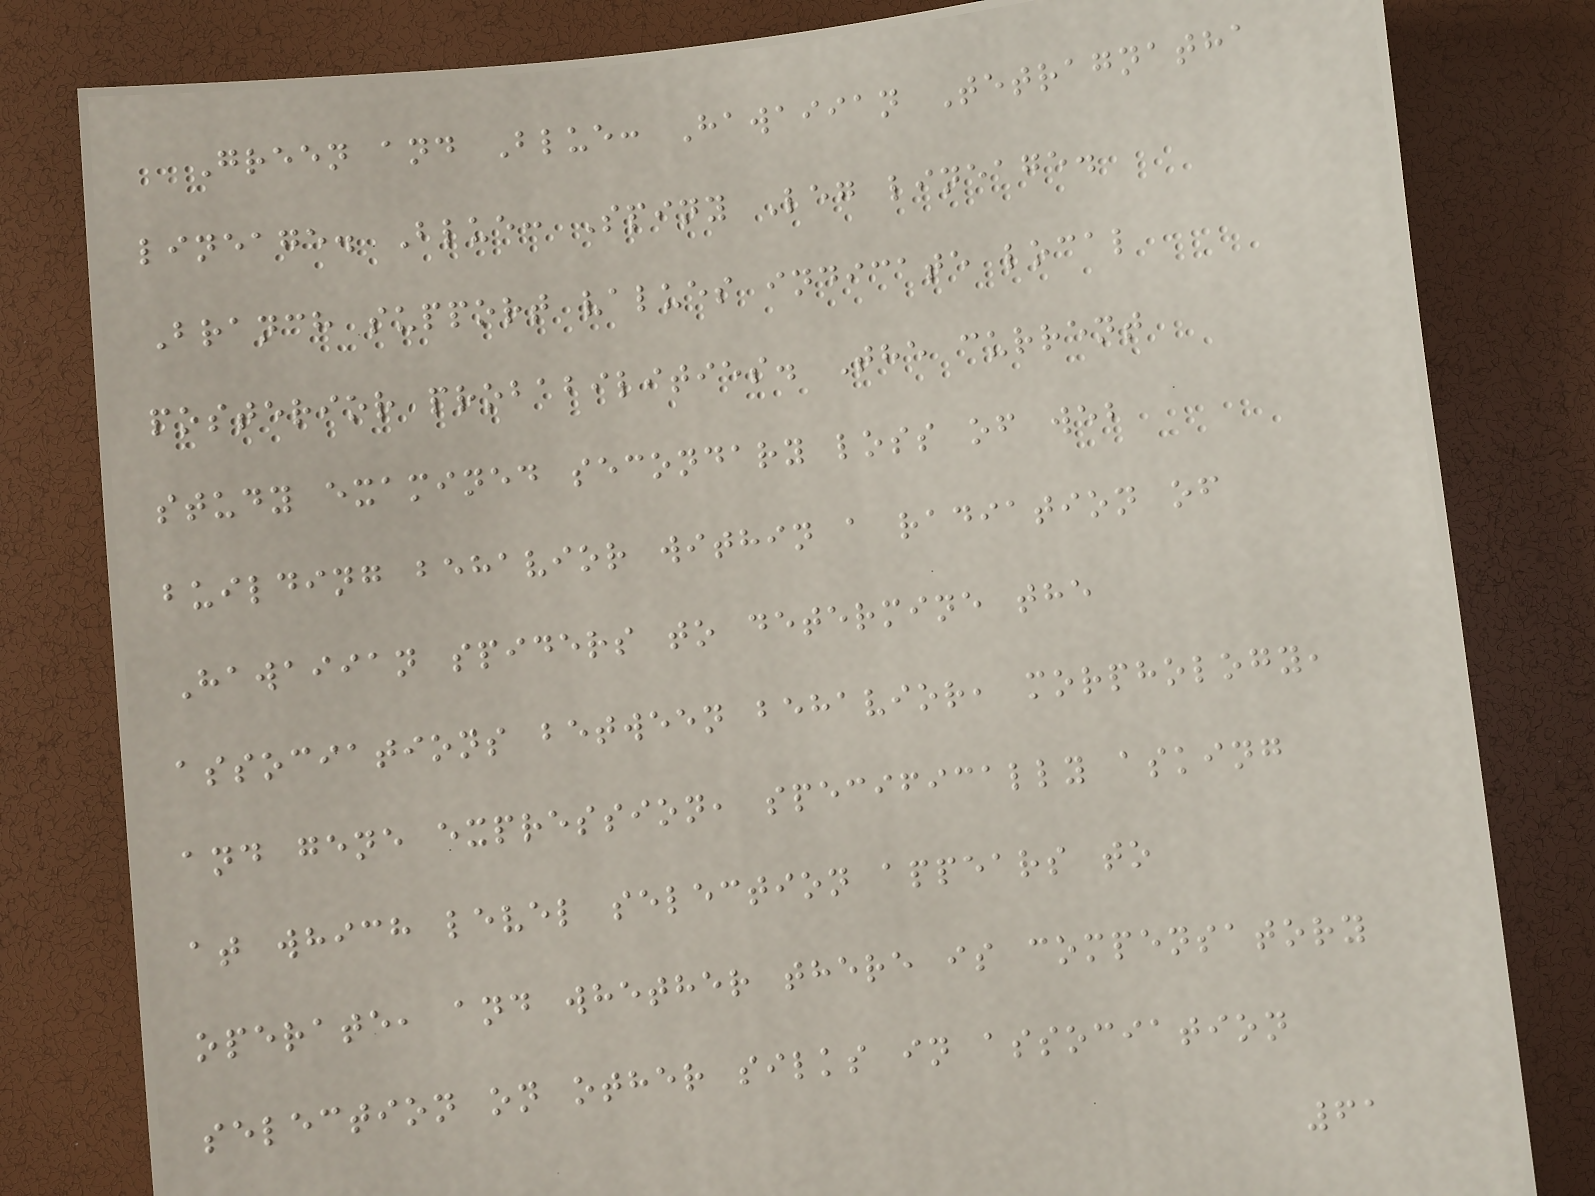Green and Blue: Hawaiian Tetragnatha
lineage. Blue: Spiny Leg lineage.
Branch support values indicate local
posterior probabilities. The current
study examined secondary loss of web
building behavior within a radiation of
Hawaiian spiders to determine the
associations between behavior, morphology,
and gene expression, specifically asking
at which level selection appears to
operate, and whether there is compensatory
selection on other silks in association
61
